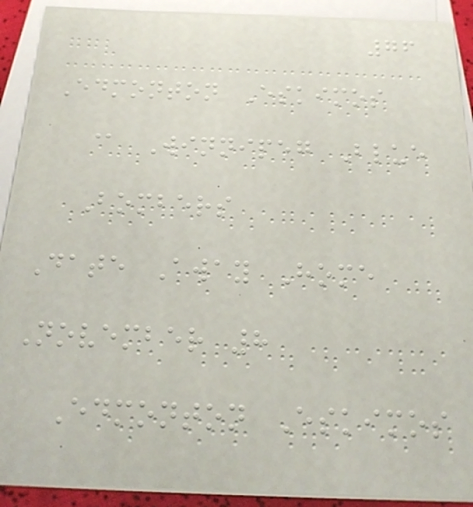76
Edmonton Eskimos
@ Winnipeg Blue
Bombers
Date Away Home
November 8
Edmonton Eskimos
